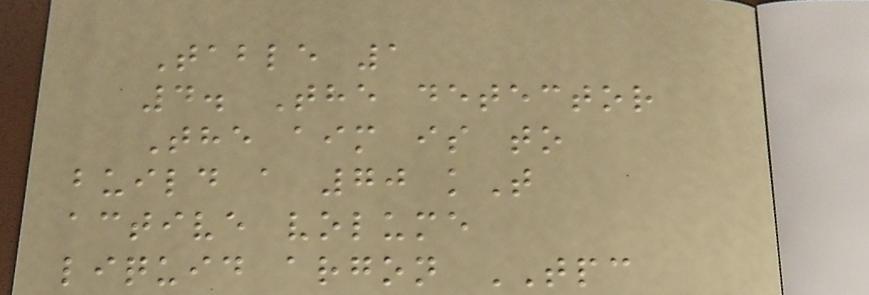Table 1
4. The detector
The aim is to
build a 70 kT
active volume
liquid argon TPC
